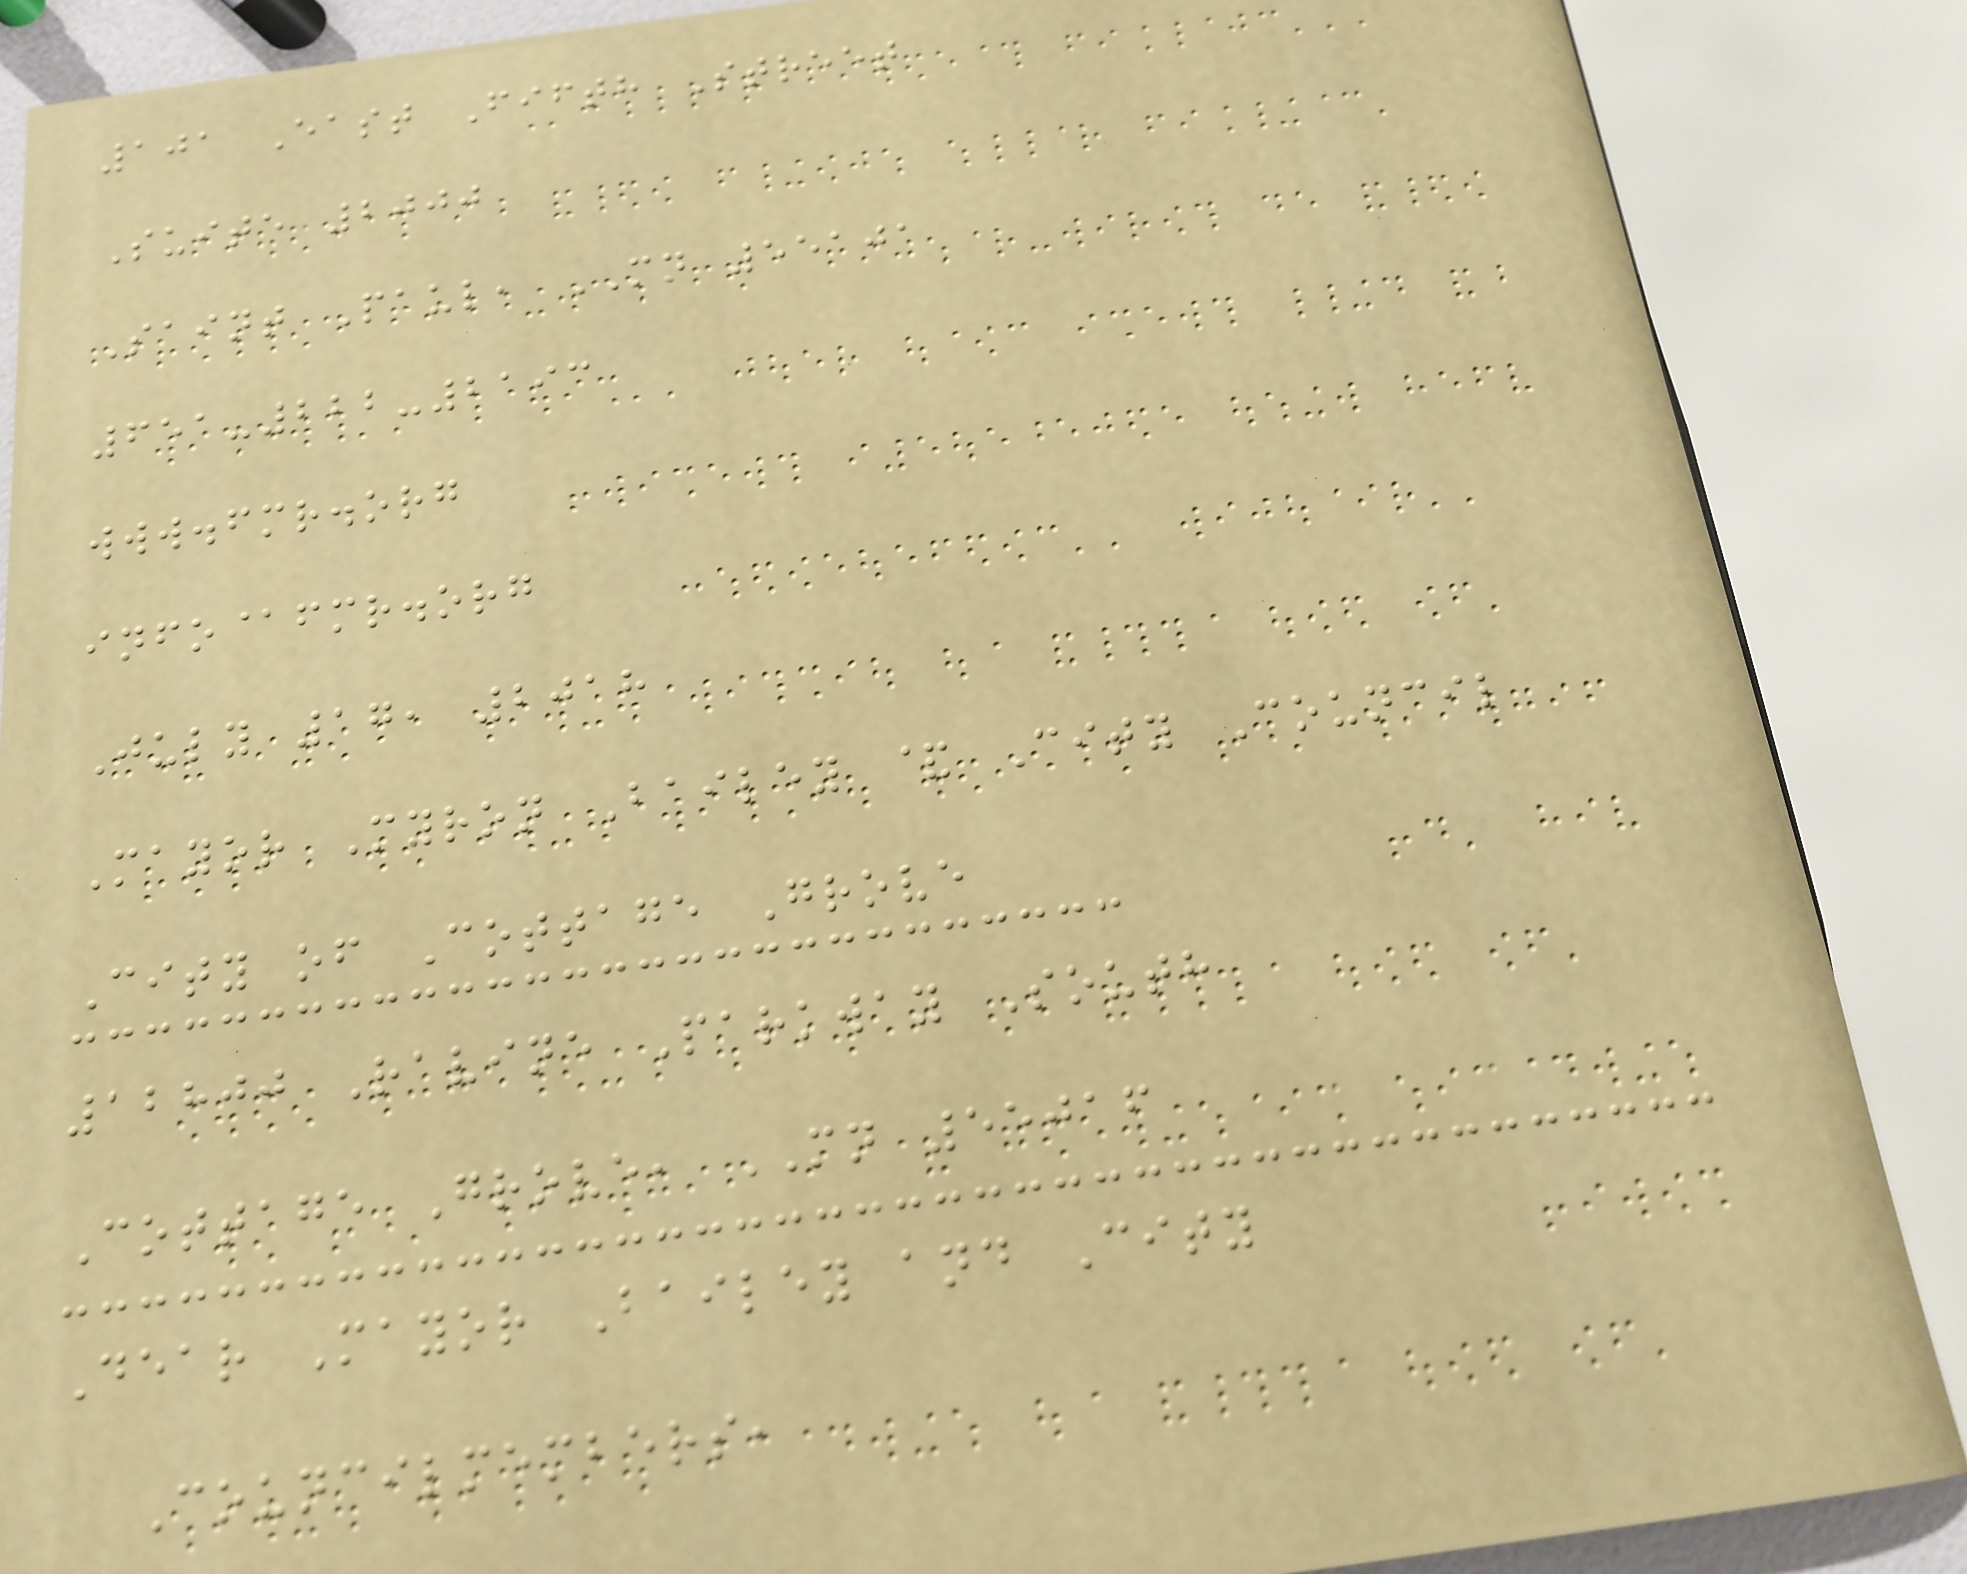101 East Fifth Street
Suite 2000
Saint Paul, MN 55101
651-222-2193
www.fmr.org
info@fmr.org
July 17, 2018
Mayor Myron Bailey & City Council
City of Cottage Grove
12800 Ravine Parkway South
Cottage Grove, MN 55016
Dear Mayor Bailey and City
Councilmembers,
